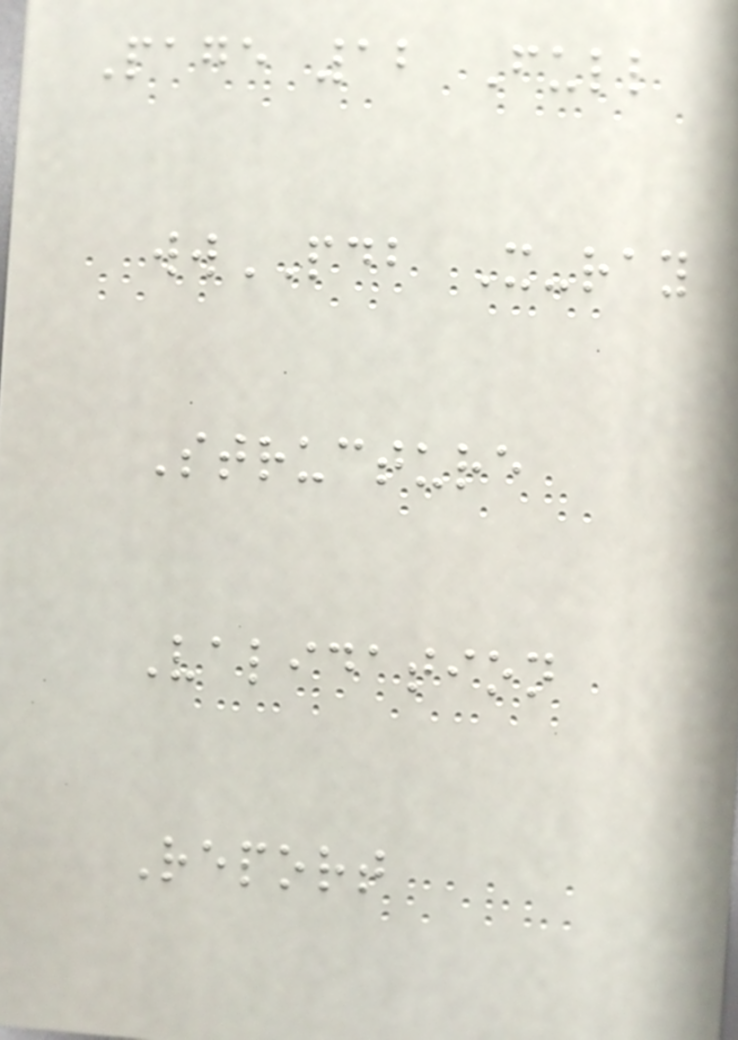Page 12 Full
wwPDB X-ray
Structure
Validation
Report
